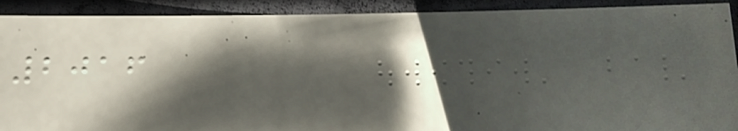2016
